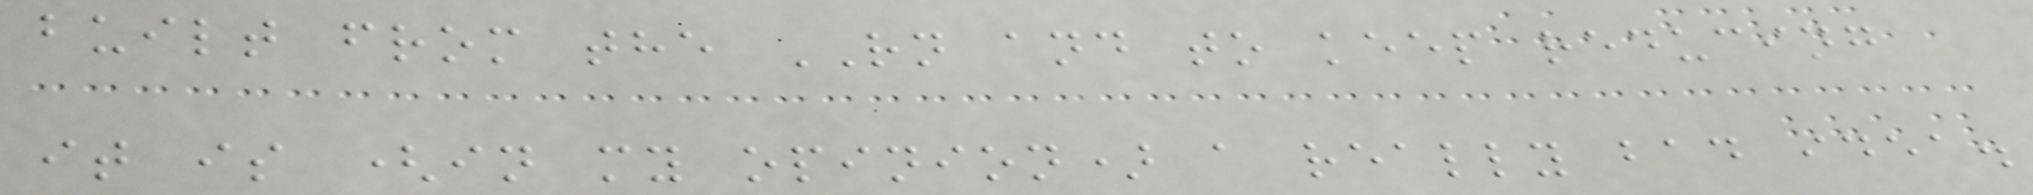built from the RN and to keep reducing
it is (in my opinion) a really bad idea.
